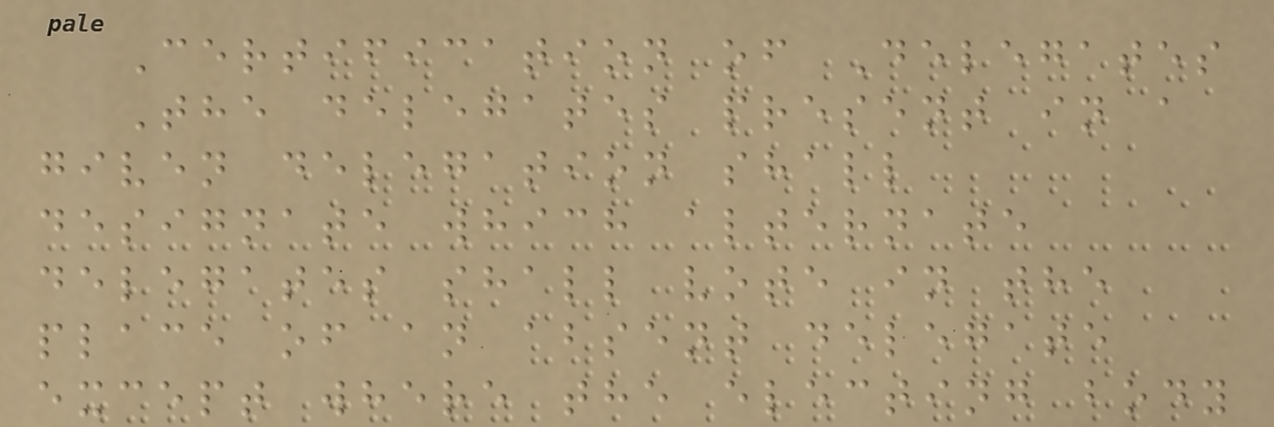Certification of Delegates
The delegates present in a
given delegation shall
designate which alternate
delegates shall vote in the
place of an absent delegate
except where the electing body
